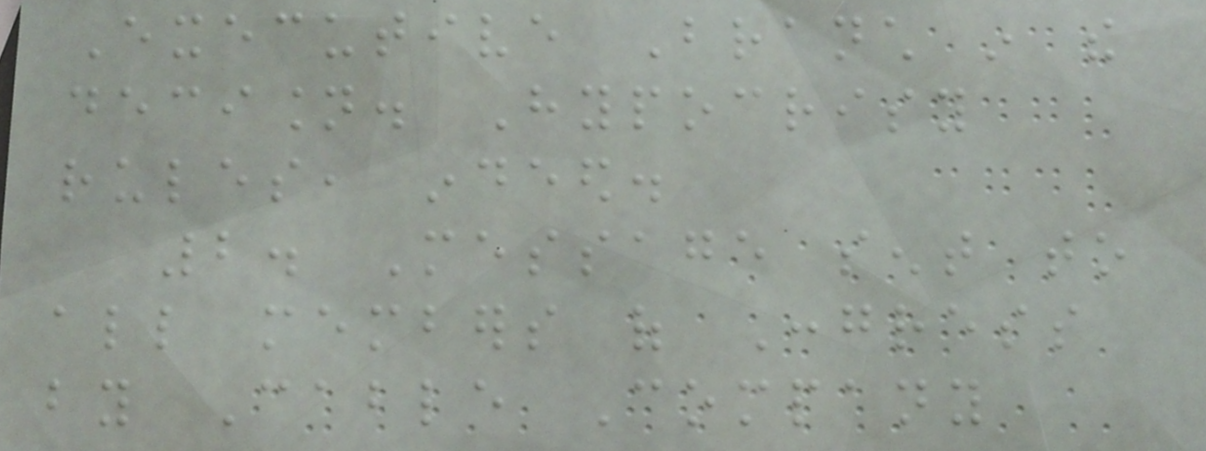Executive Branch in the
decision. Hypocrisy
rules, indeed.
2. Message sent to
all members of Congress
by Cable Company
